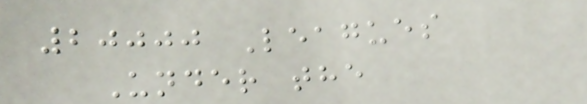20000 Leagues
Under the
